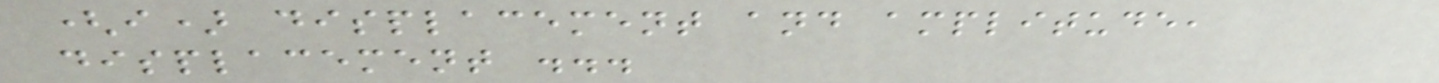(i) displacement and amplitude,
displacement ...
